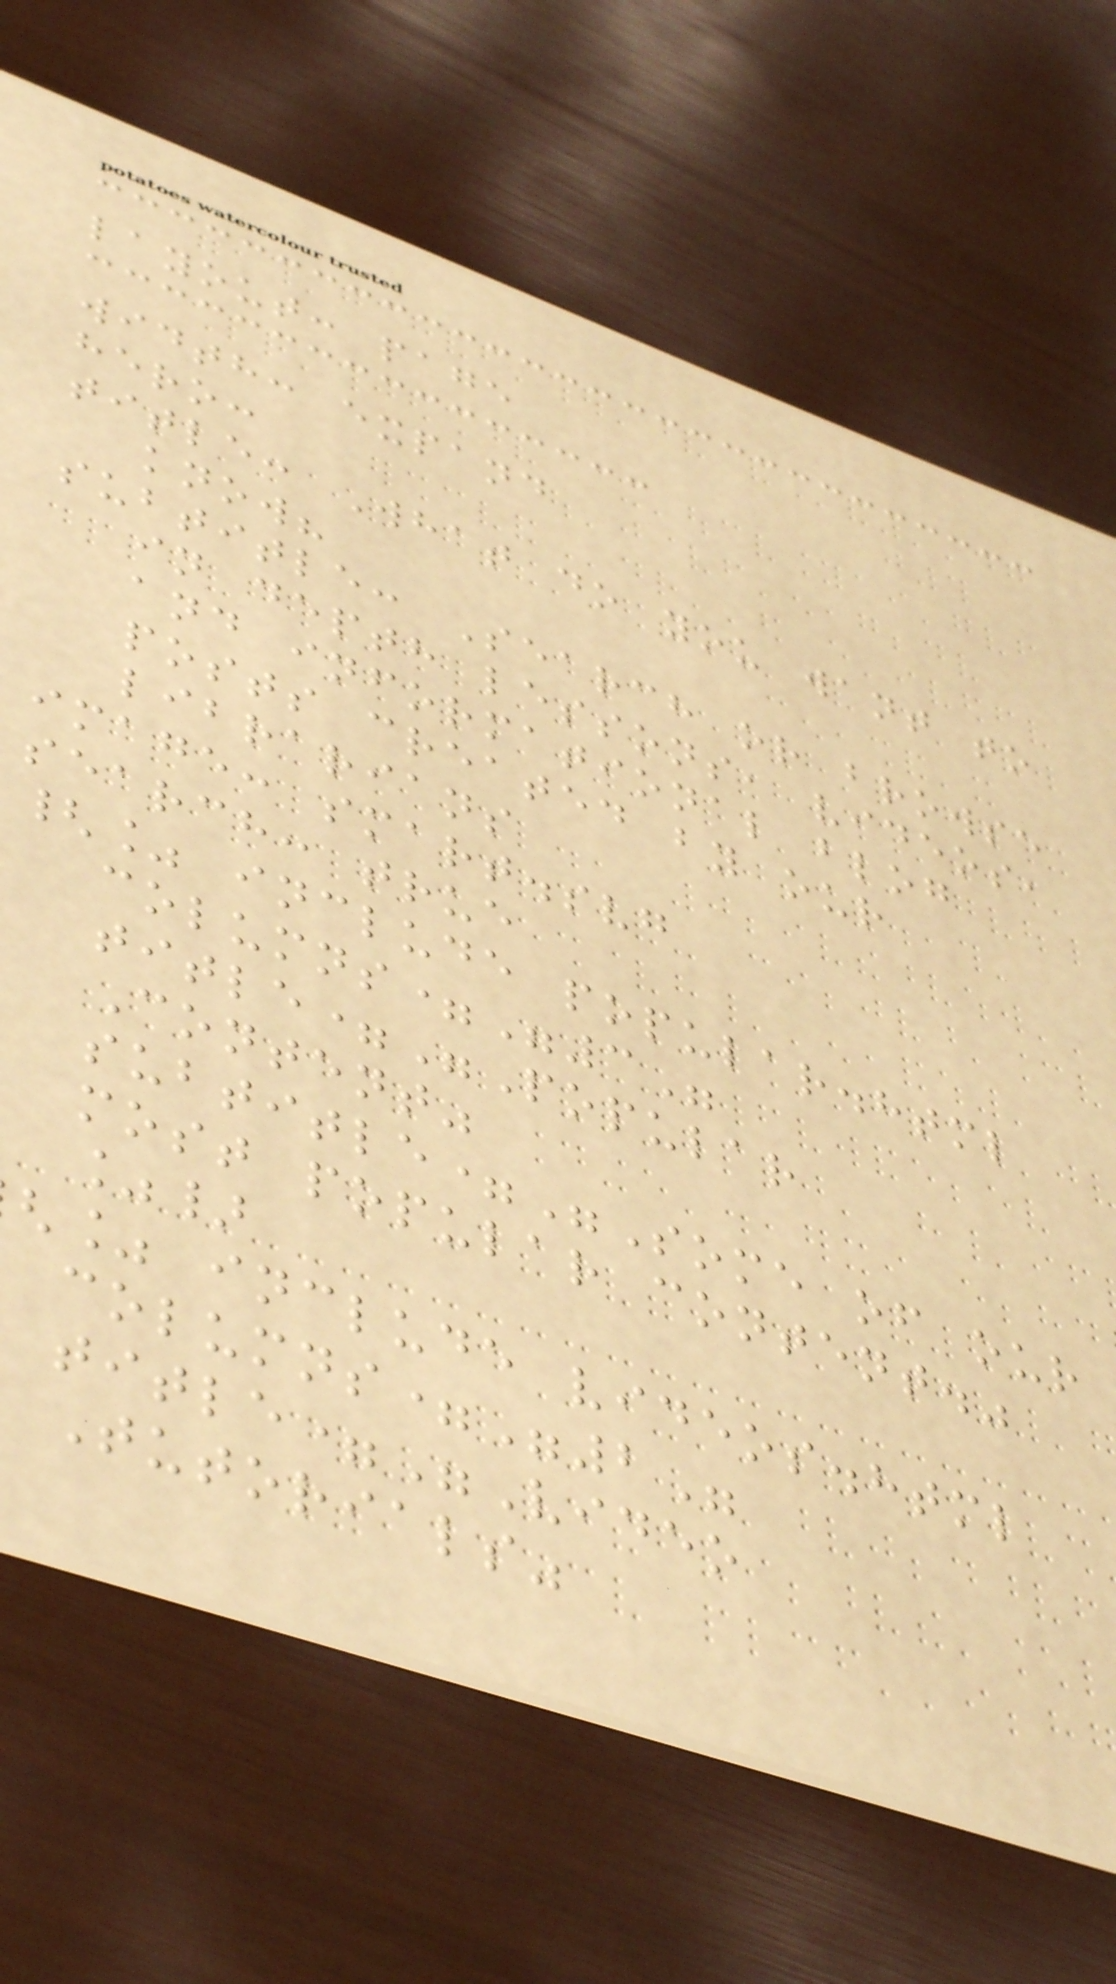layout: page
width: expand
hero:
title: What do you want to
know?
subtitle: Search or browse
in depth lessons, videos,
and informational blog
posts created by our
librarians
image: smart.svg
search: true
{% include popular.html
columns="3"
title="Popular
Content"
subtitle="Some of our
most popular content."
%}
% include videos.html
columns="2"
title="Video
Tutorials"
